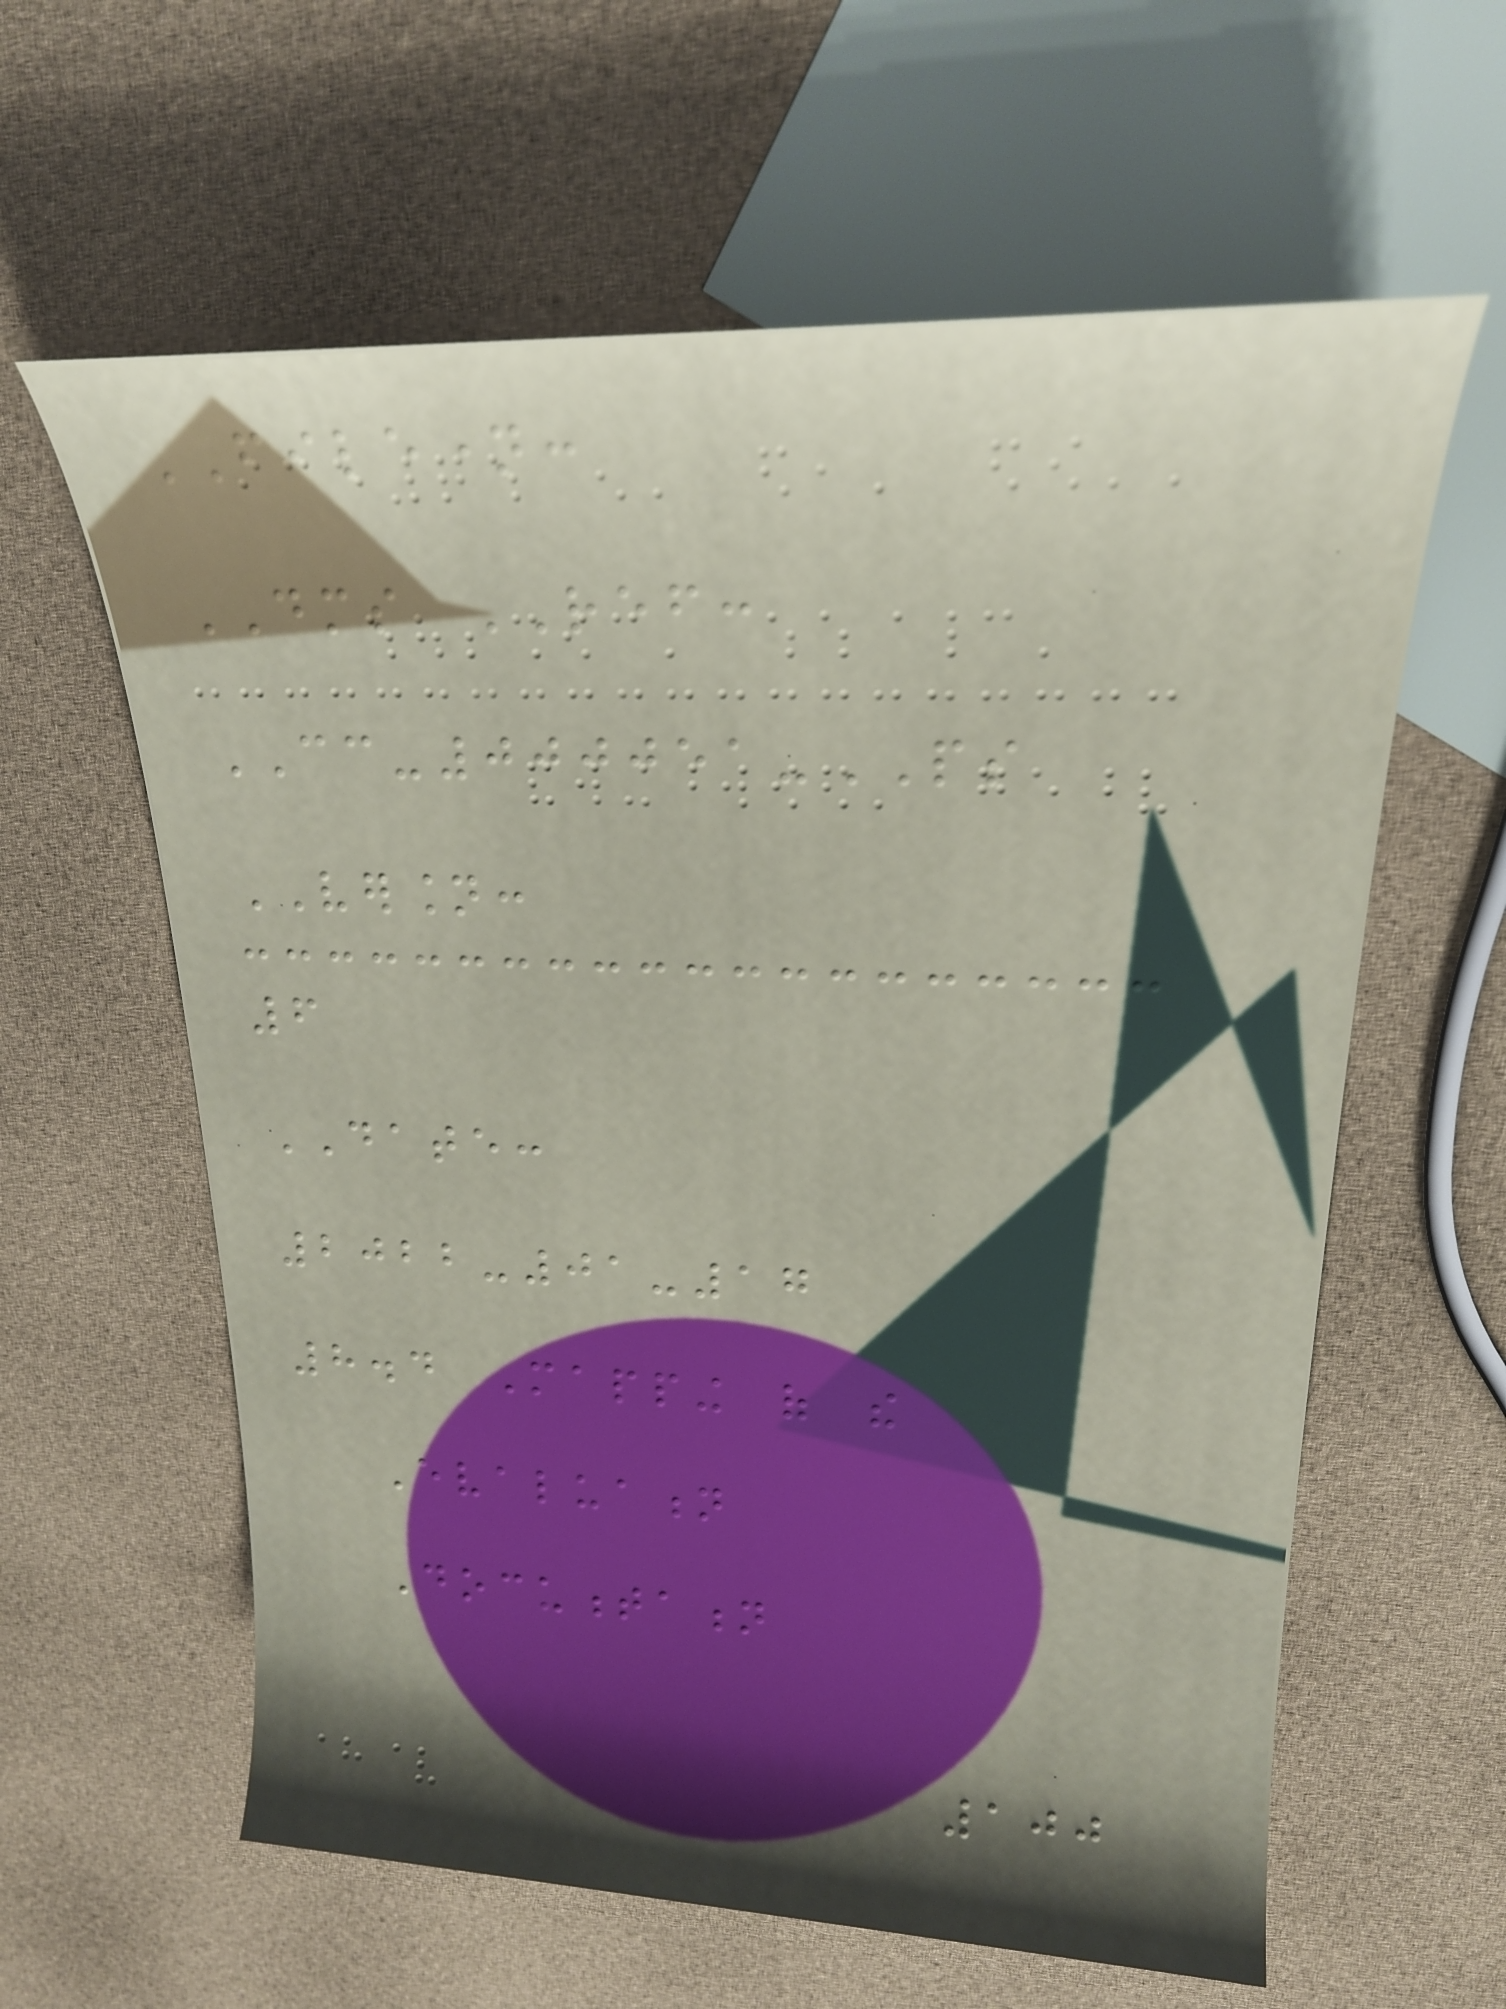FILENAME:
DMS REF:
CC-000051-PS
VERSION:
6
DATE:
2022-01-17
8.4 Mapping of the
Evaluation
Documentation
100
